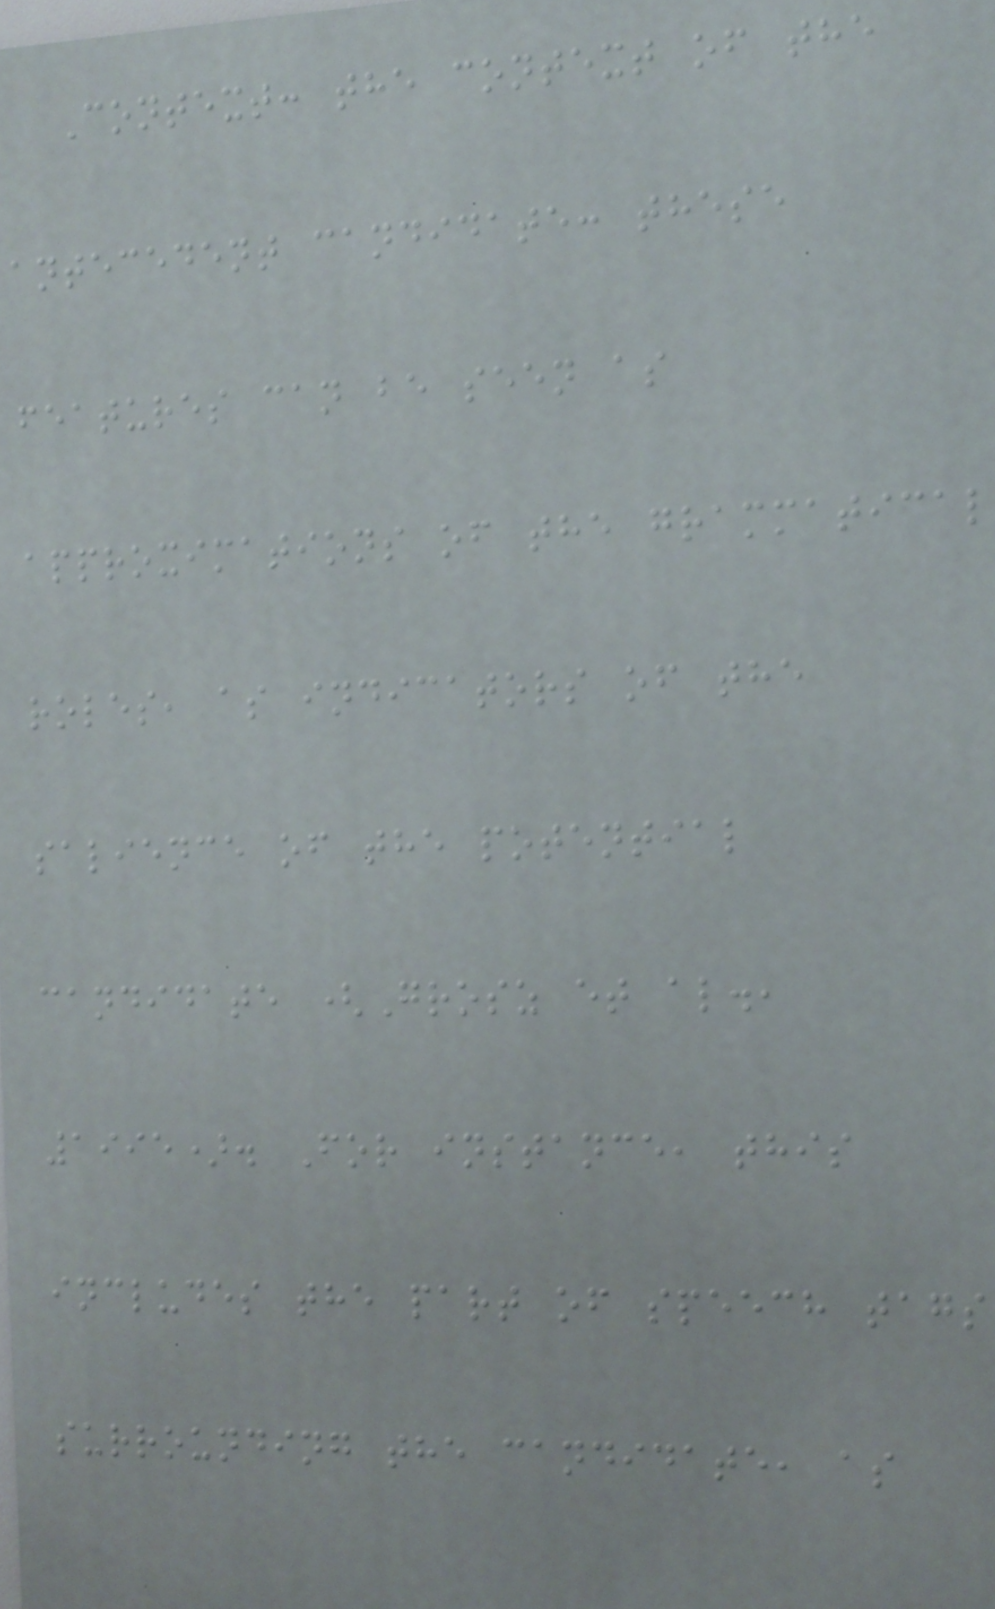Context: the context of the
antecedent candidate: these
features can be seen as
approximations of the grammatical
roles, as indicators of the
salience of the potential
candidate (Grosz et al.,
1995). For instance, this
includes the part of speech tags
surrounding the candidate, as
